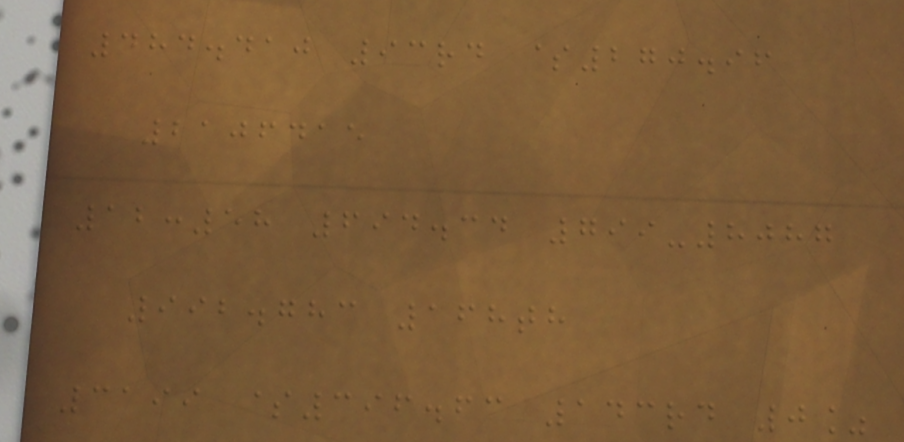484.410 93rd $270.96
2106415
12:58 694.34 799-8087
992.783 168th
3199 $396.63 143rd 0%
